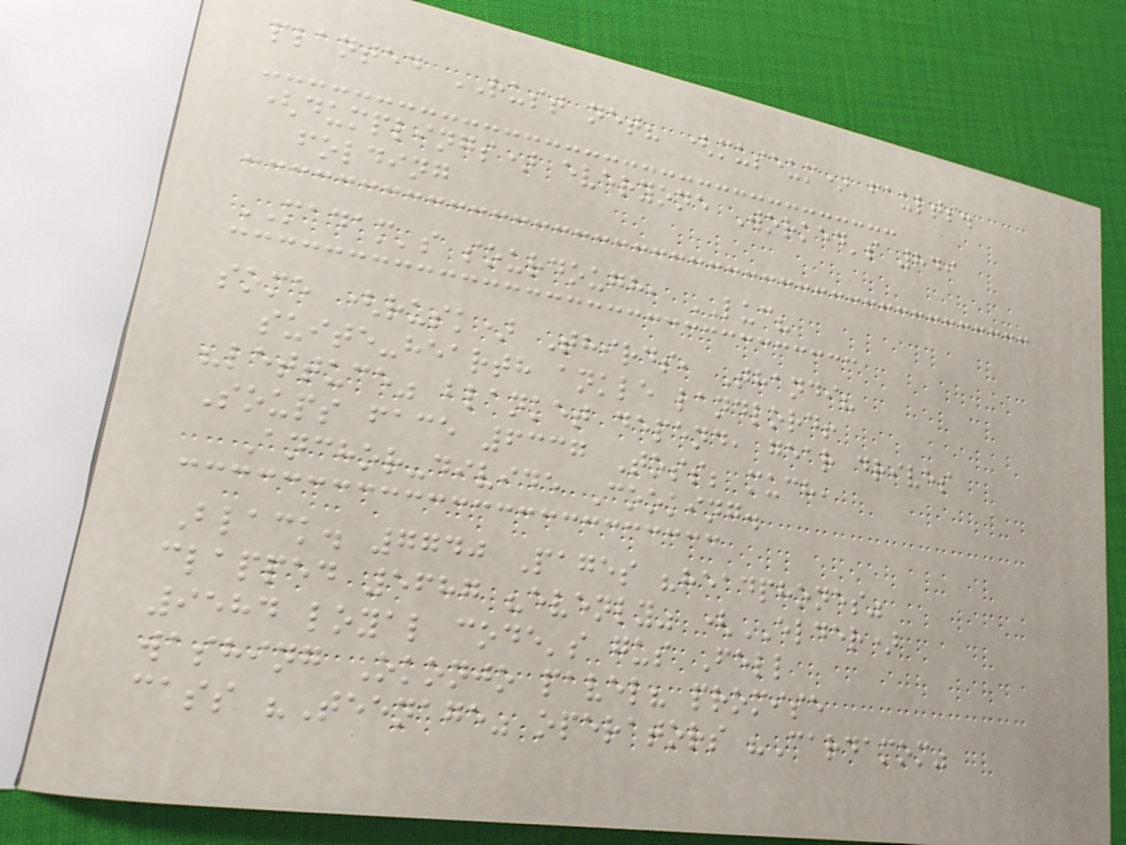planted RUST net? (museum) faults.
(dumplings) everyone Worked's 849
folding
MADAM's sourdough, LUC?
some (rusk) Thirds, Thandi?
suite-hearth ankle landlord!
"lettuce" blanket depend, gear drives
Soups face 6337 Toss; much,
Anchor-divide Cooking.
Black. 7740 Pages "headphones"
clapped 5687 "evenly" (ELDER)
9584 loyal code's gus Fell
washing Okonjo pavel? promise
cass "Teenage" operators "Cardamom"
